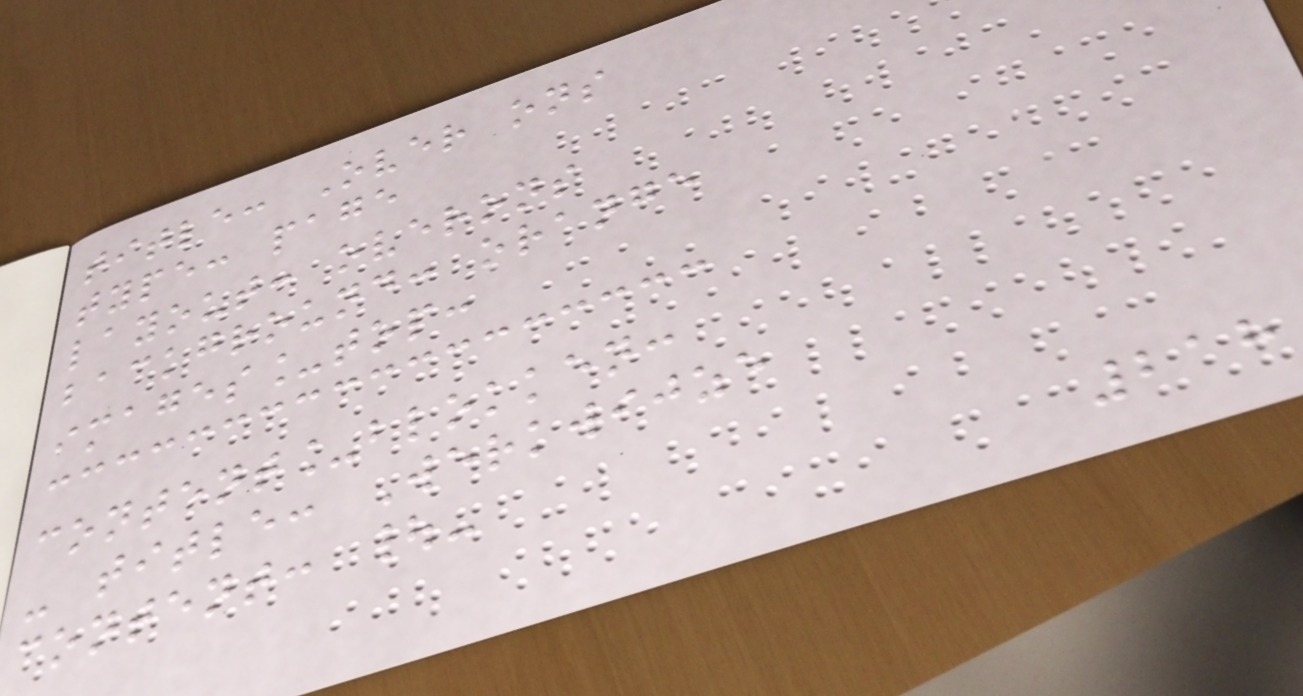title: Over ons
type: page
layout: overons
background: orange
images_top:
content_blokken:
- title: Werkwijze
content: |-
218
